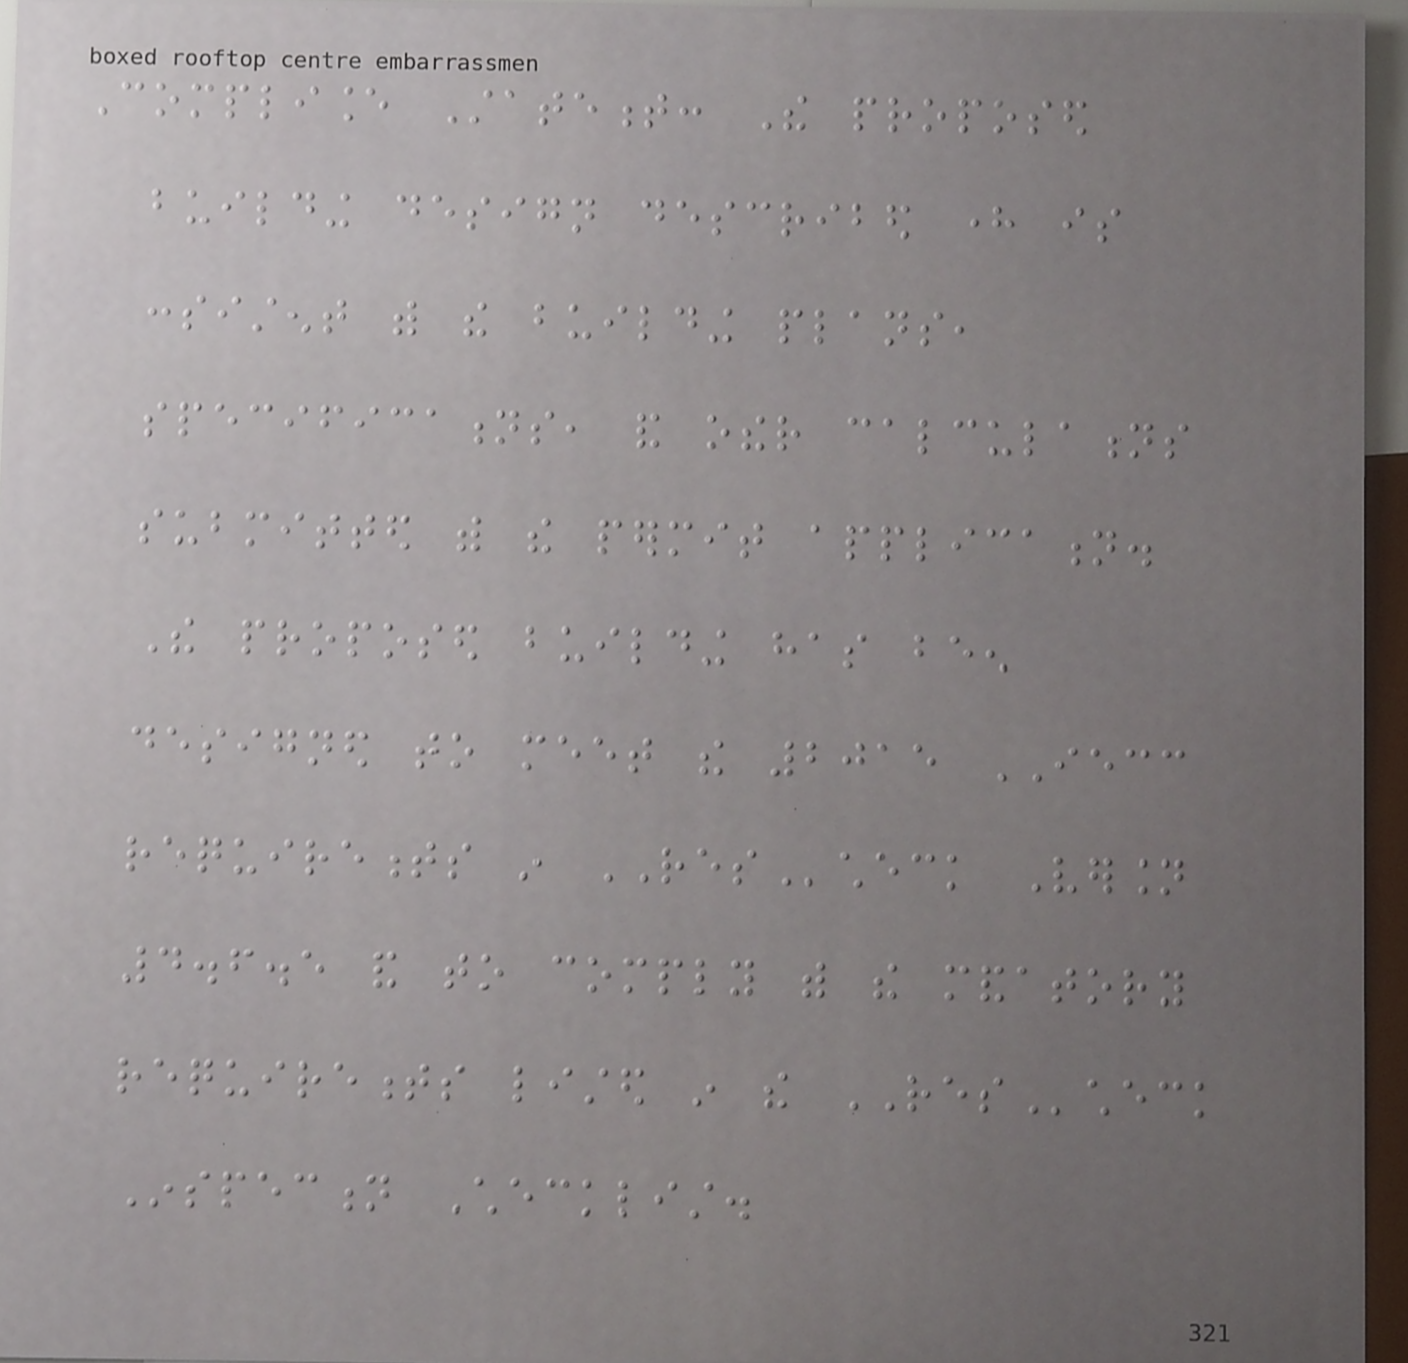Compliance Statement: The proposed
building design described here is
consistent with the building plans,
specifications, and other calculations
submitted with the permit application.
The proposed building has been
designed to meet the 2015 IECC
requirements in REScheck Version
4.6.5 and to comply with the mandatory
requirements listed in the REScheck
Inspection Checklist.
